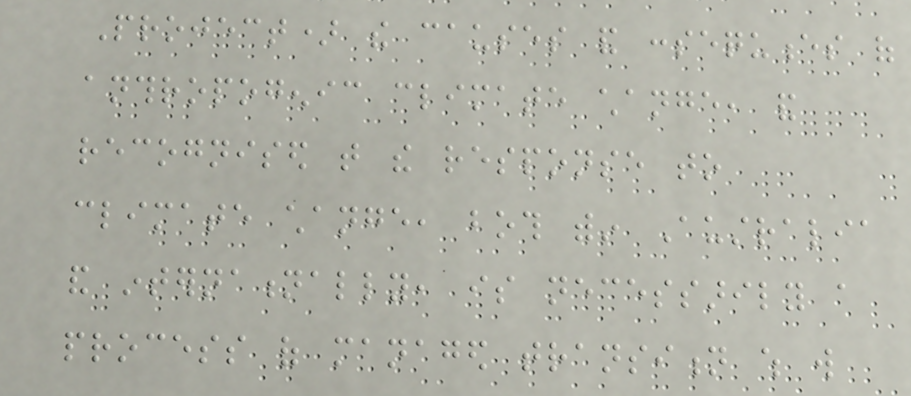Project) the causes and consequences of
anthropogenic climate change, and
recognised that the response to
climate change, both within Australia
and internationally, is necessarily a
process of managed transition which will
